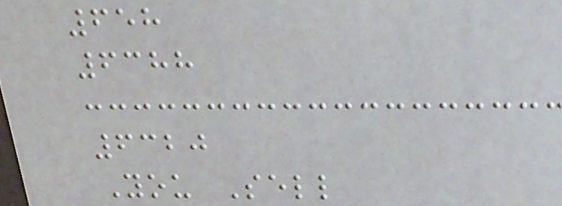658
6388
6320
You Sell
